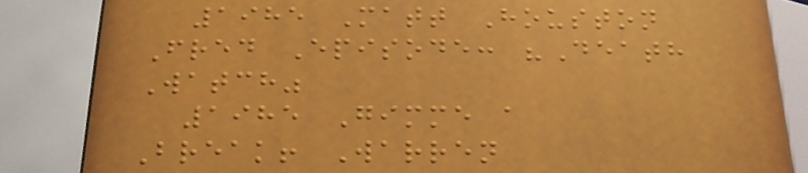1985 Matt Houston
Fred Episode: "Death
Watch"
1985 Gimme a
Break! Warren
